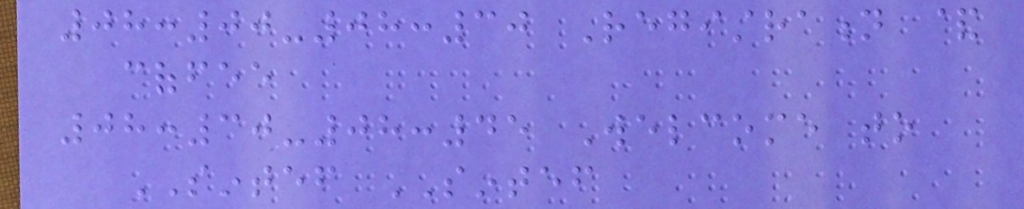08:00-08:30 Registration &
coffee
08:30-08:45 Welcome to
SINTEF SINTEF
